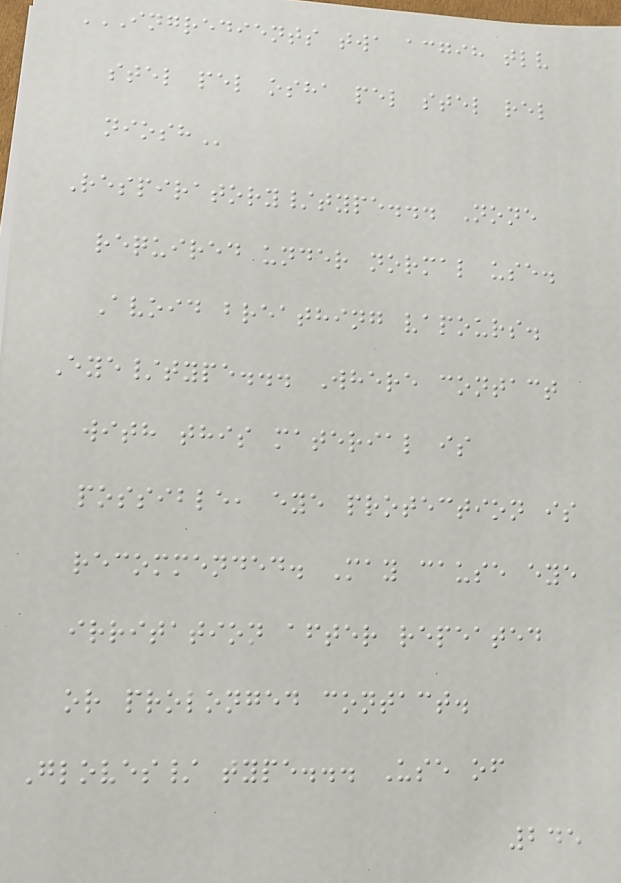INGREDIENTS TWA ACGIH TLV
STEL PEL OSHA PEL STEL REL
NIOSH
Respiratory/type... None
required under normal use.
Avoid breathing vapours.
Eye/type... Where contact
with this material is
possible, eye protection is
recommended. May cause eye
irritation after repeated
or prolonged contact.
Gloves/ type... Use of
245
